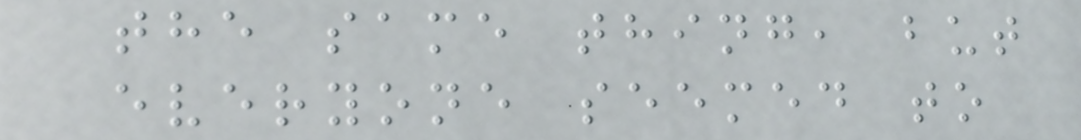the same thing, but
everyone seemed to
